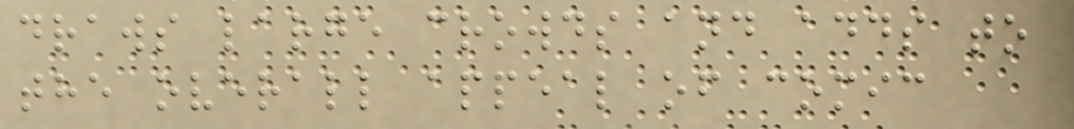draws large crowds and adds to
the overall appeal of comic
